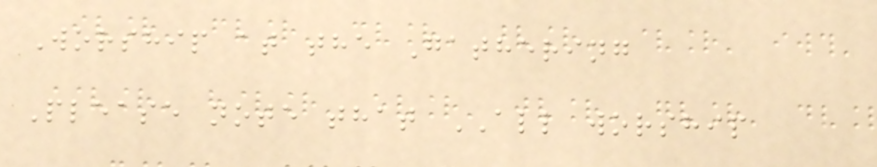Worship at the Gathering
Please note that ALL worship
